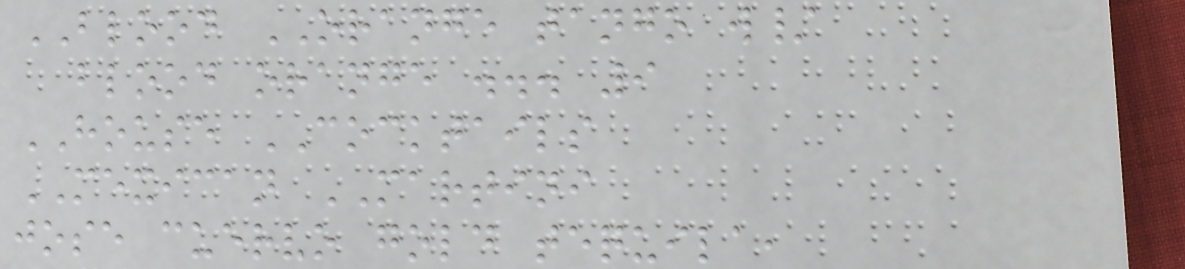BLOOD ORANGE tango w/
blood orange ... 9
HOUSE COCKTAILS
MEXICAN MARTINI
jose cuervo gold tequila,
